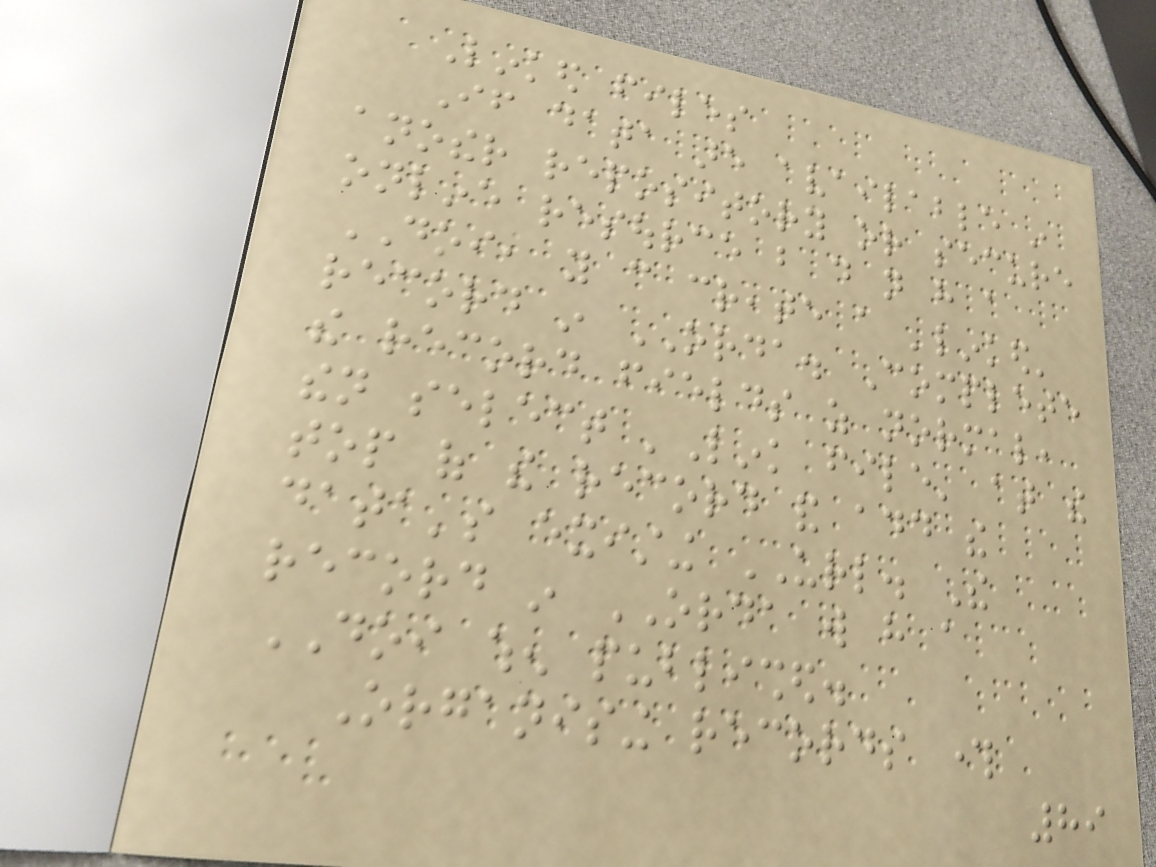Linked files
If data are available in
another repository or secure
online resource but do not have a
DOI, you can create a 'linked'
record in ORDA. Complete
the record fields as normal,
then select 'Link file' at the
top of the record and add the
data's existing URL. The
record in ORDA will have a
DOI when published.
Organising records through
89
